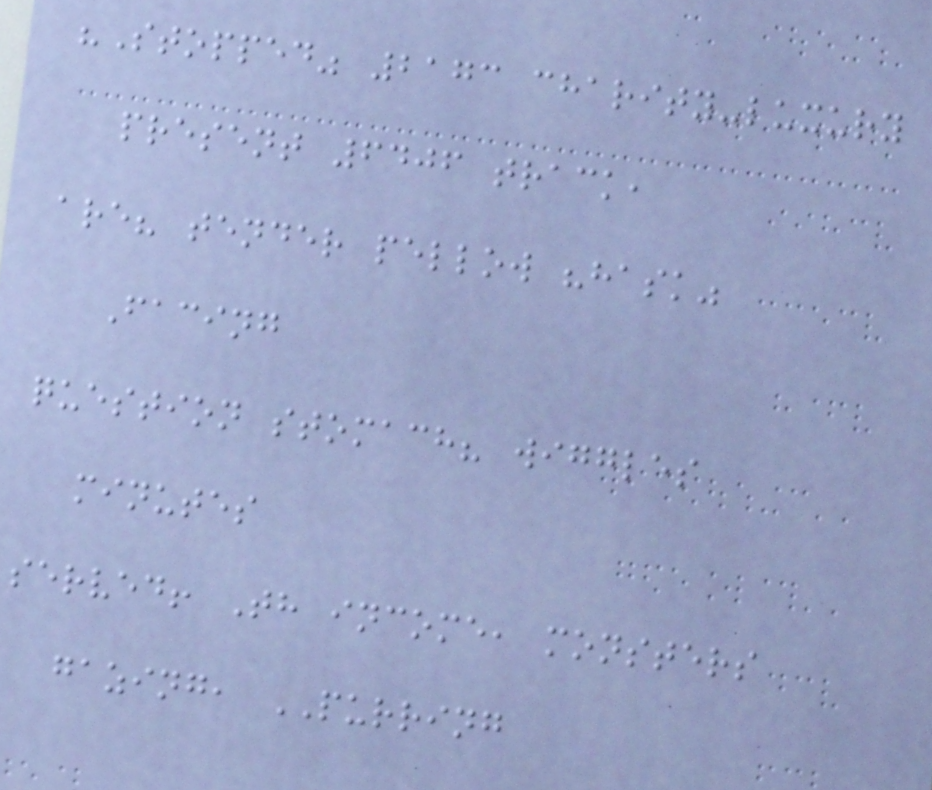"Stopped" 2173 charity-luxury
present 6406 track,
are? tender pellow "hask"
Facing
question stomach? wiggles
minutes
served! Th income, monsters
gazing, PURRING
